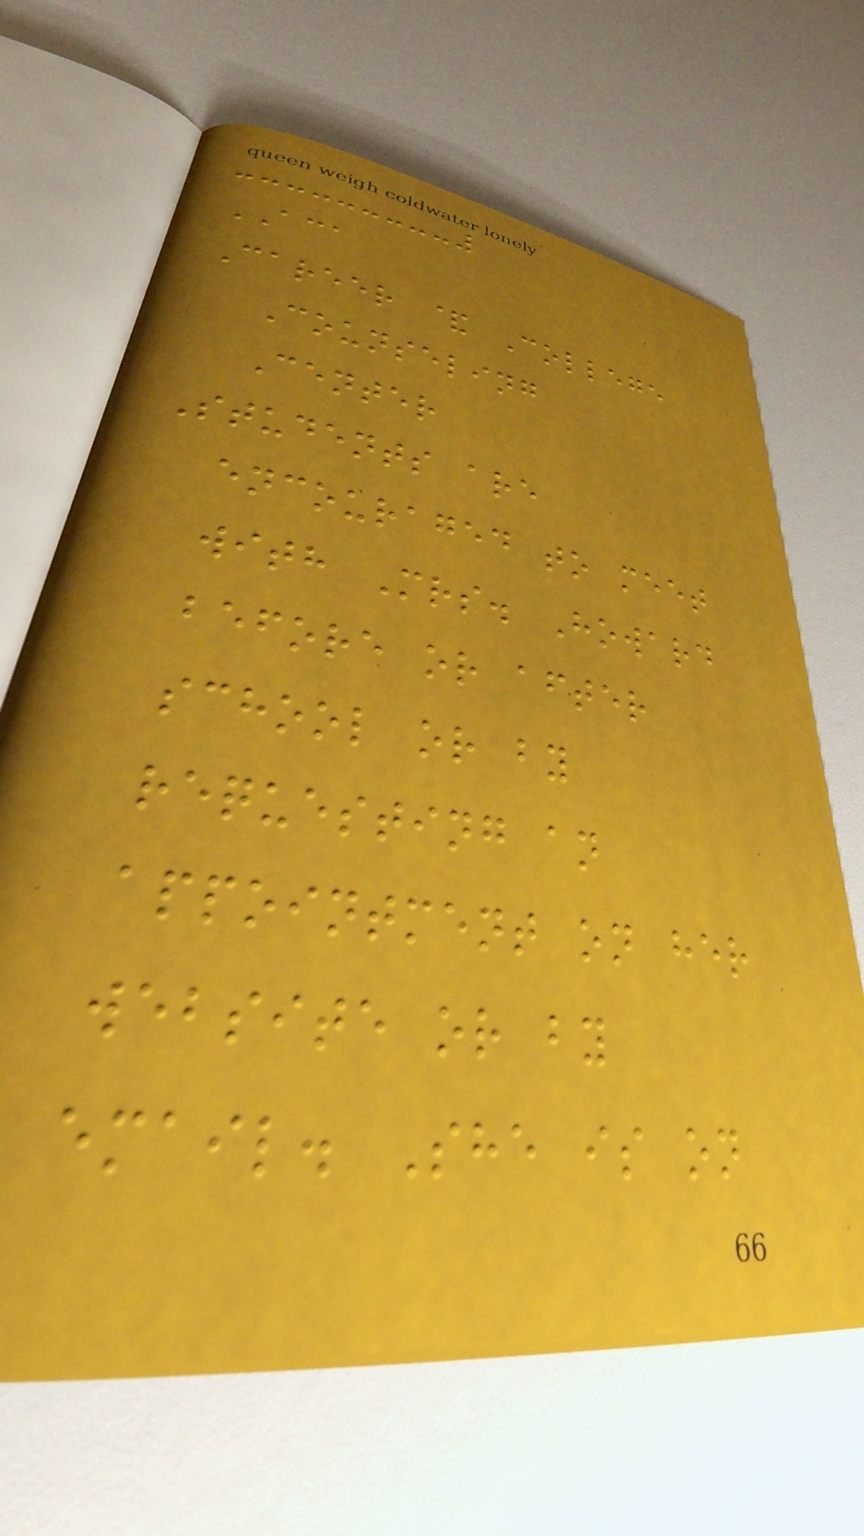ACA
Career & College
Counseling
Center
Students are
encouraged to meet
with Mrs. Howard
before or after
school or by
requesting an
appointment on her
website or by
email. She is on
